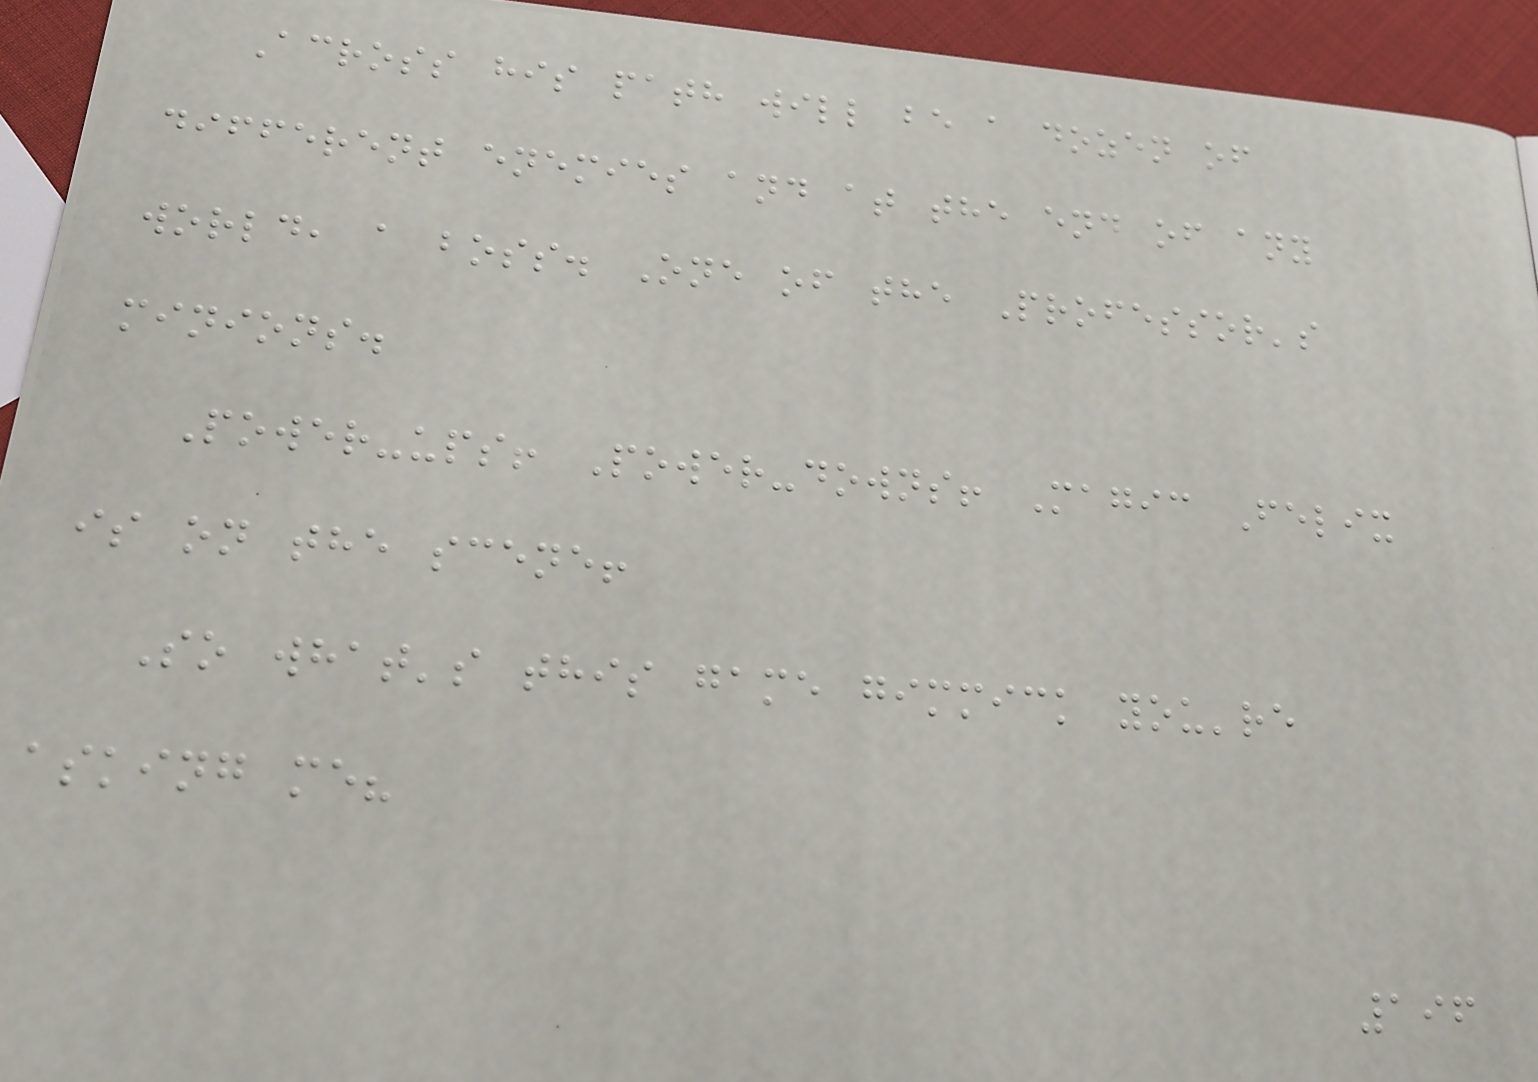Across his path will be a dozen of
different enemies and at the end of any
world, a boss. One of the Professor's
minions.
Power-ups! Power-downs! Magic Felix
is on the scene!
So what's this game gimmick you're
asking me?
196
